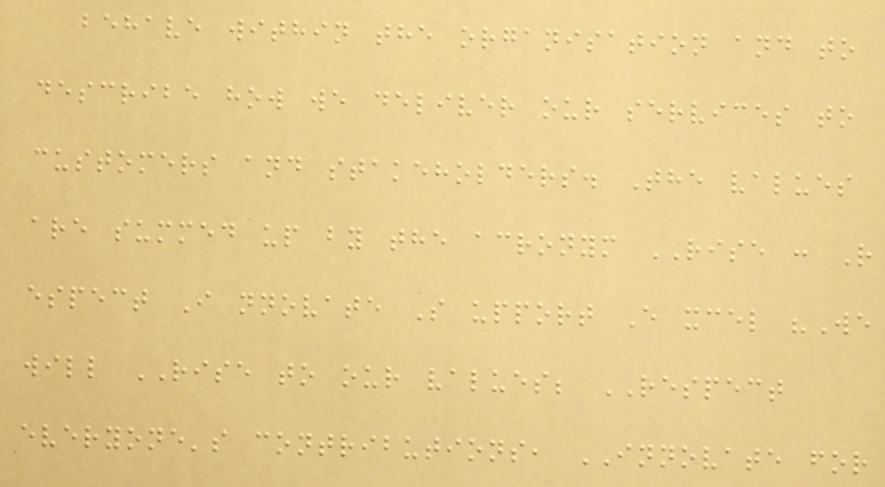behave within the organisation and to
describe how we deliver our services to
customers and stakeholders. The values
are summed up by the acronym RISE : R
espect I nnovate S upport E xcel "We
will RISE to our values; RESPECT
everyone's contributions, INNOVATE for
